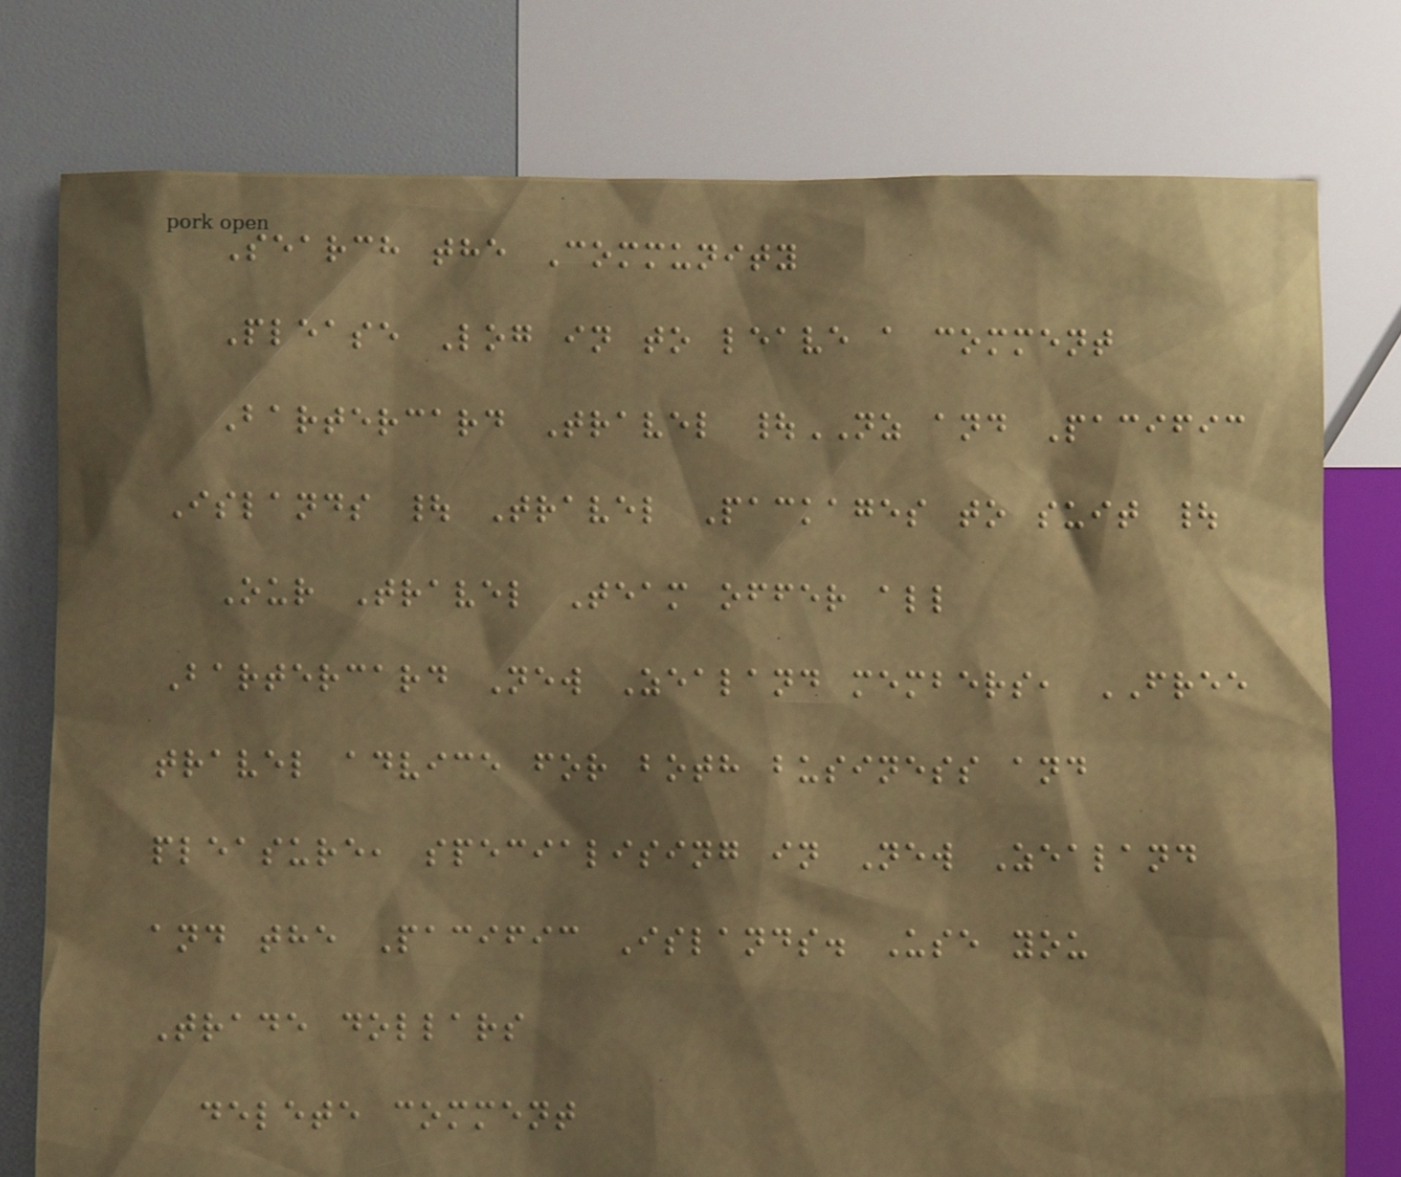Search the Community
Please Log in to leave a comment
Bartercard Travel |NZ and Pacific
Islands | Travel Packages to suit |
Our Travel Team offer all
Bartercard New Zealand members, FREE
travel advice for both business and
pleasure, specialising in New Zealand
and the Pacific Islands. Use you
Trade dollars
delete comment
